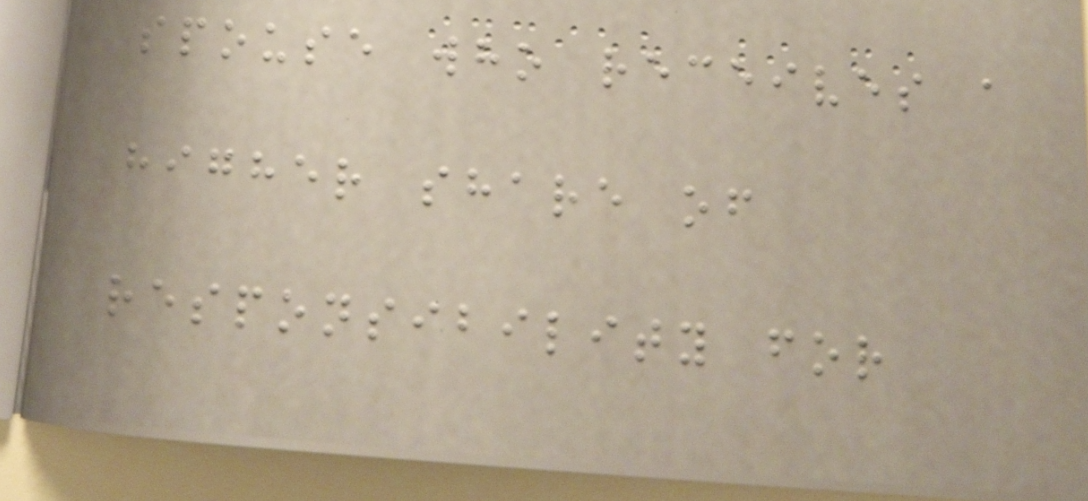spouse who receives a
higher share of
responsibility for
